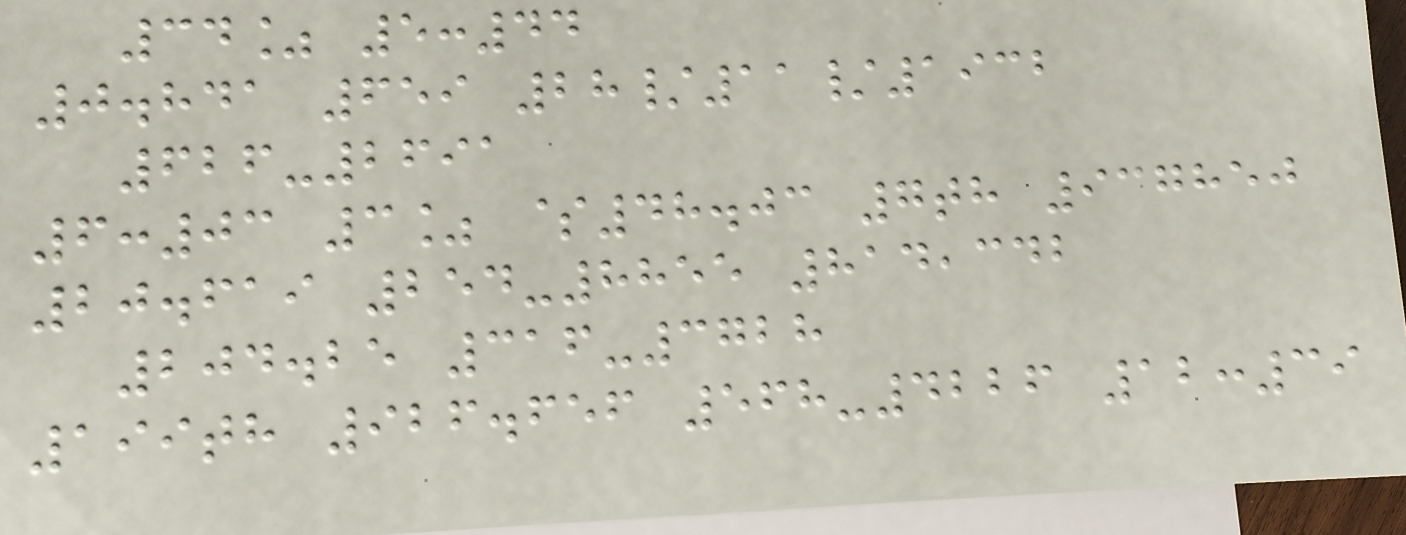34% 5:44
0.841 659 28/11/1932
626-2691
6:03 3% $48.03 7th 937850
20.619 254-8855 814,342
204.25 316-3728
199th 926.656 568-4226 12:39
